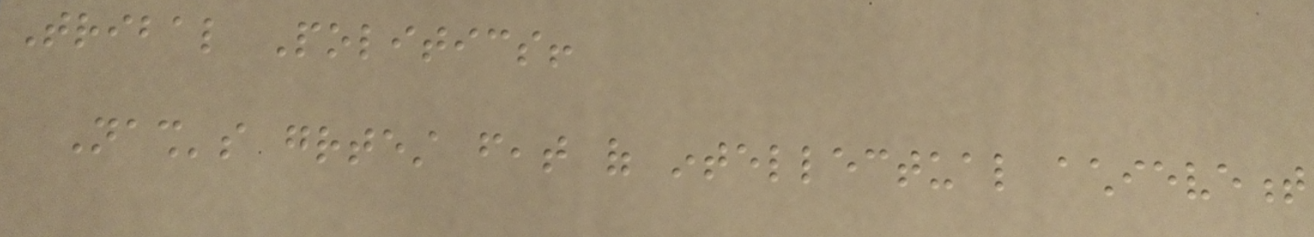Tribal Politics!
Nash's greatest feat of intellectual achievement
